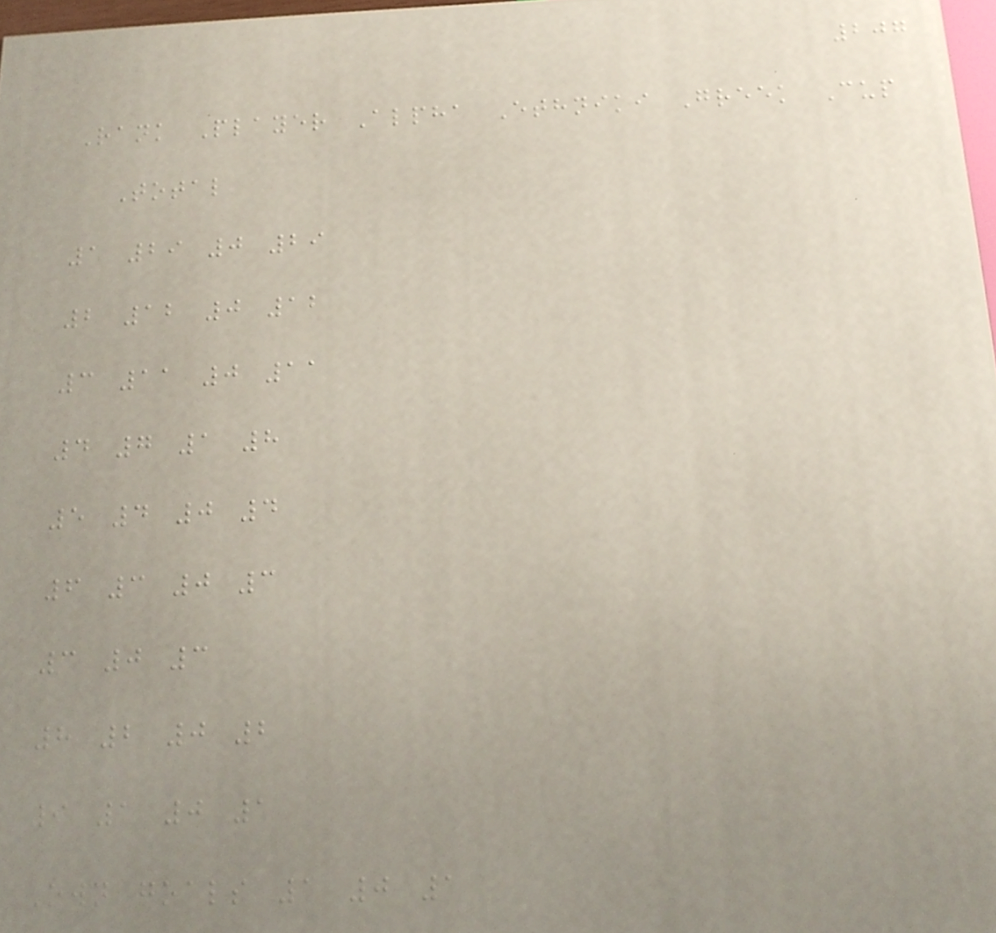207
Rank Player Alpha Ethniki Greek Cup
Total
1 29 0 29
2 12 0 12
3 11 0 11
4 7 1 8
5 4 0 4
6 3 0 3
3 0 3
8 2 0 2
9 1 0 1
Own goals 1 0 1
